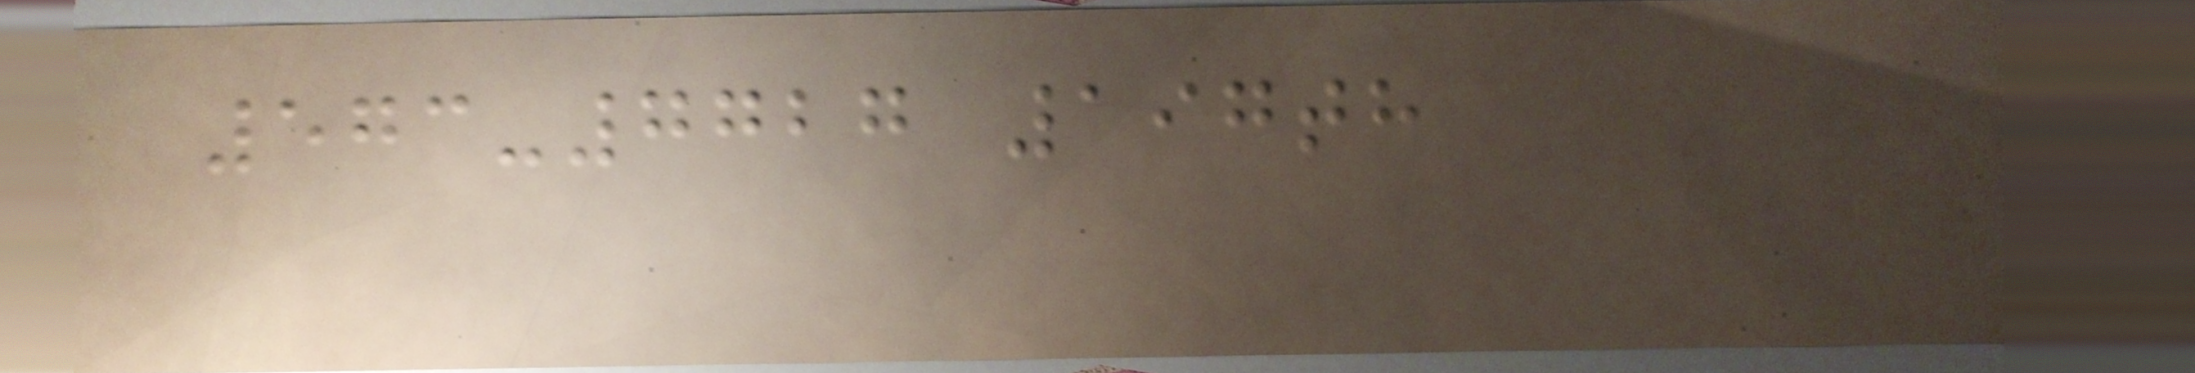573-7727 197th
